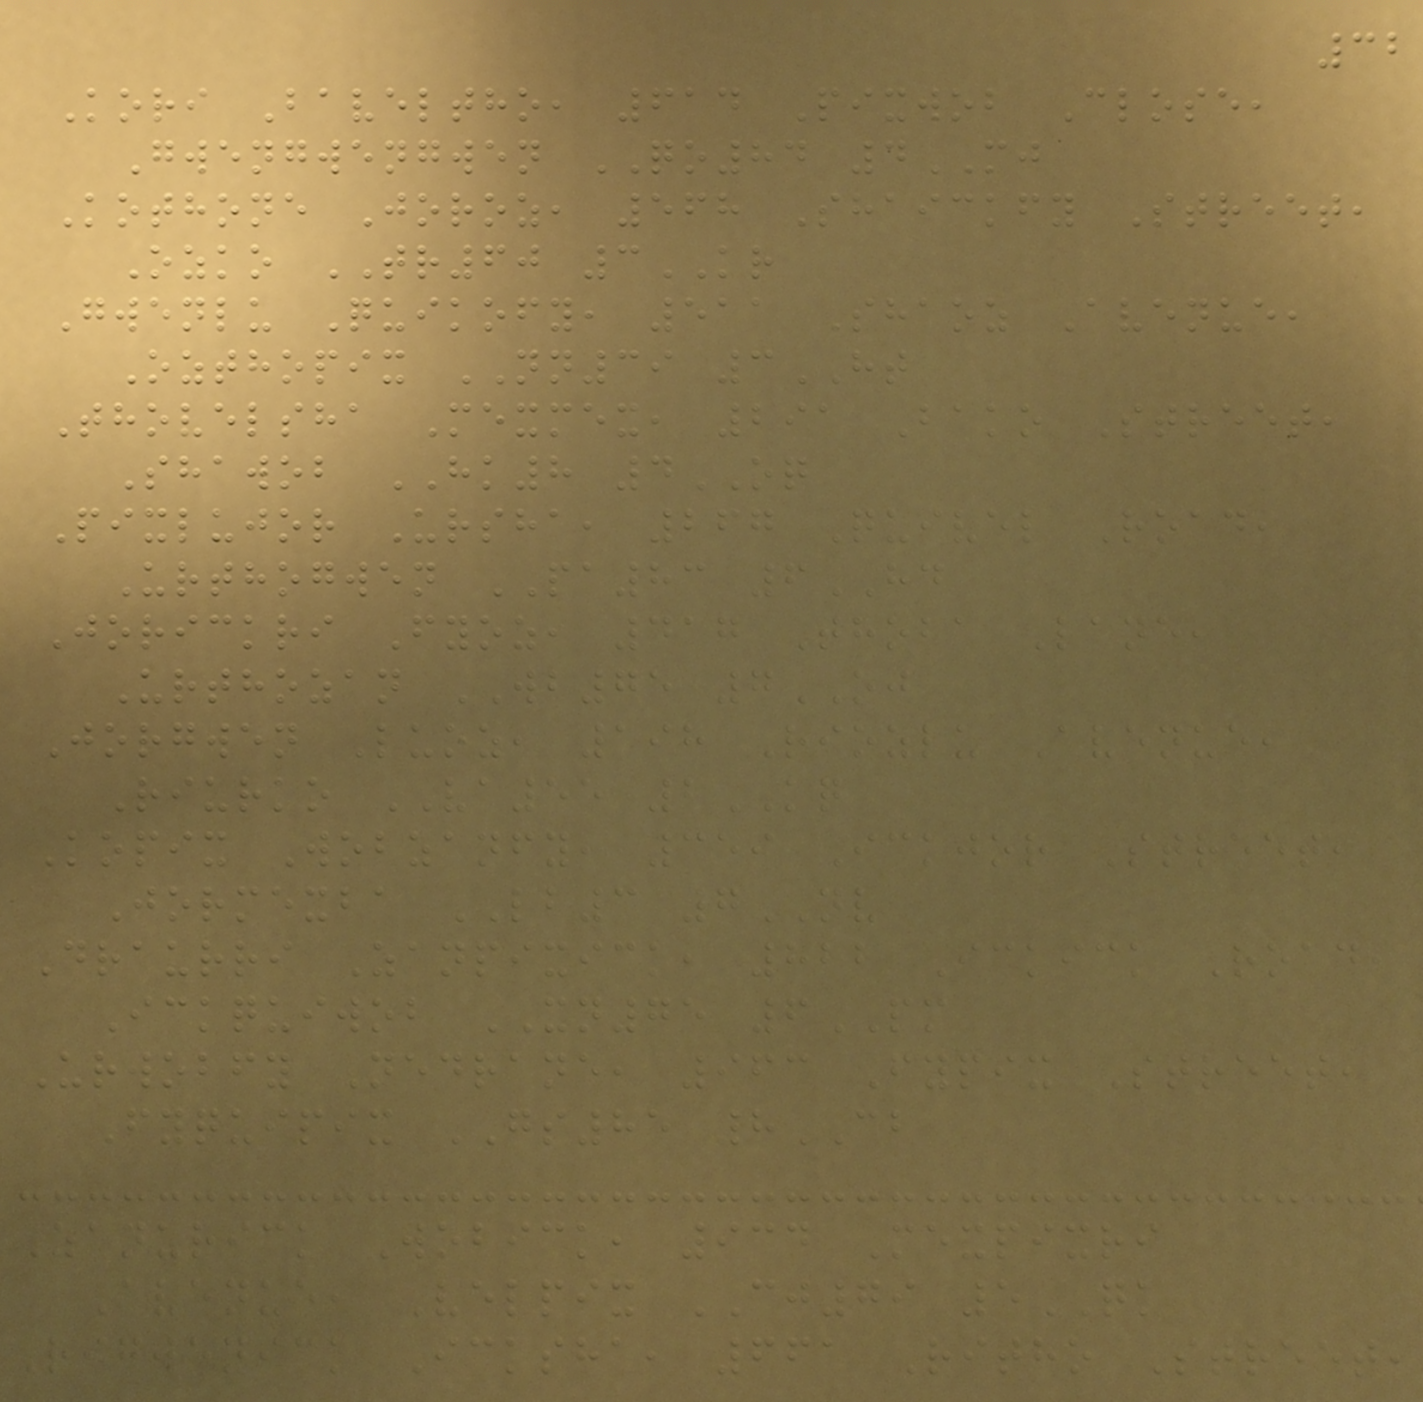32
Kori Baveltho, 614 Pixwob Close,
Gwengwengwen QO84 4MJ
Kothone Joroz, 568 Shaickfy Street,
Ozko TR60 3KR
Gwenlu Quikofy, 511 Shaoz Avenue,
Ozthopix NN39 3HT
Thovelsha Mexmex, 291 Bako Street,
Shawob HK8 4OQ
Pixlujor Ursha, 267 Quivel Road,
Urthogwen PA83 6HD
Jorickri Fyoz, 417 Thoba Lane,
Urthozan WB75 7OJ
Jorgwen Luoz, 198 Riozlu Avenue,
Riurko VA55 2KQ
Kopix Wobzanfy, 359 Ickjor Street,
Jormexba LB3 7NV
Draurri Zanpixick, 822 Ickick Road,
Ickquiwob XN75 6PM
Urwobfy Nedrane, 963 Fypix Street,
Fyquipix GS85 8CB
Zanurick Wobick, 934 Mexpixri
Avenue, Velpix CJ79 5QK
Rigwenick Icksha, 661 Ritho Street,
